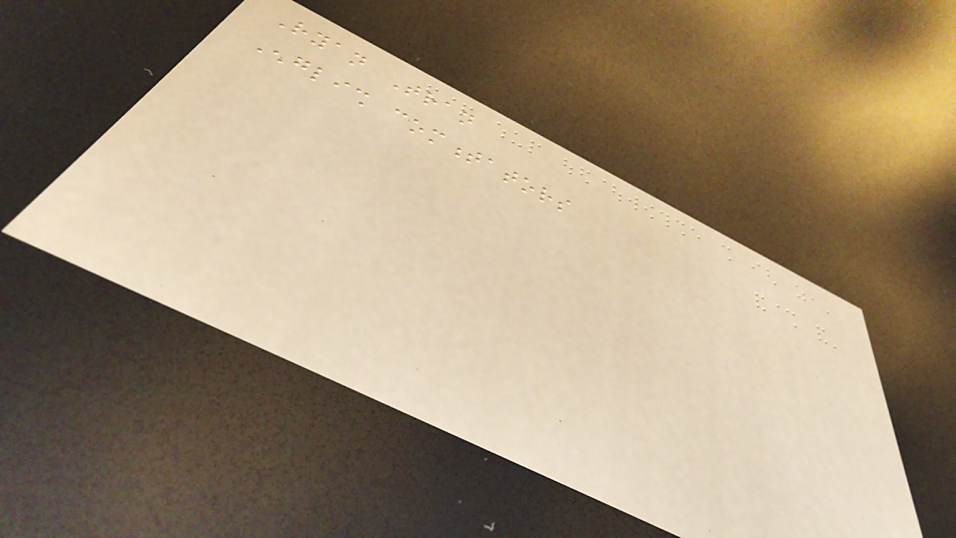Ryan Tran
English commentators
